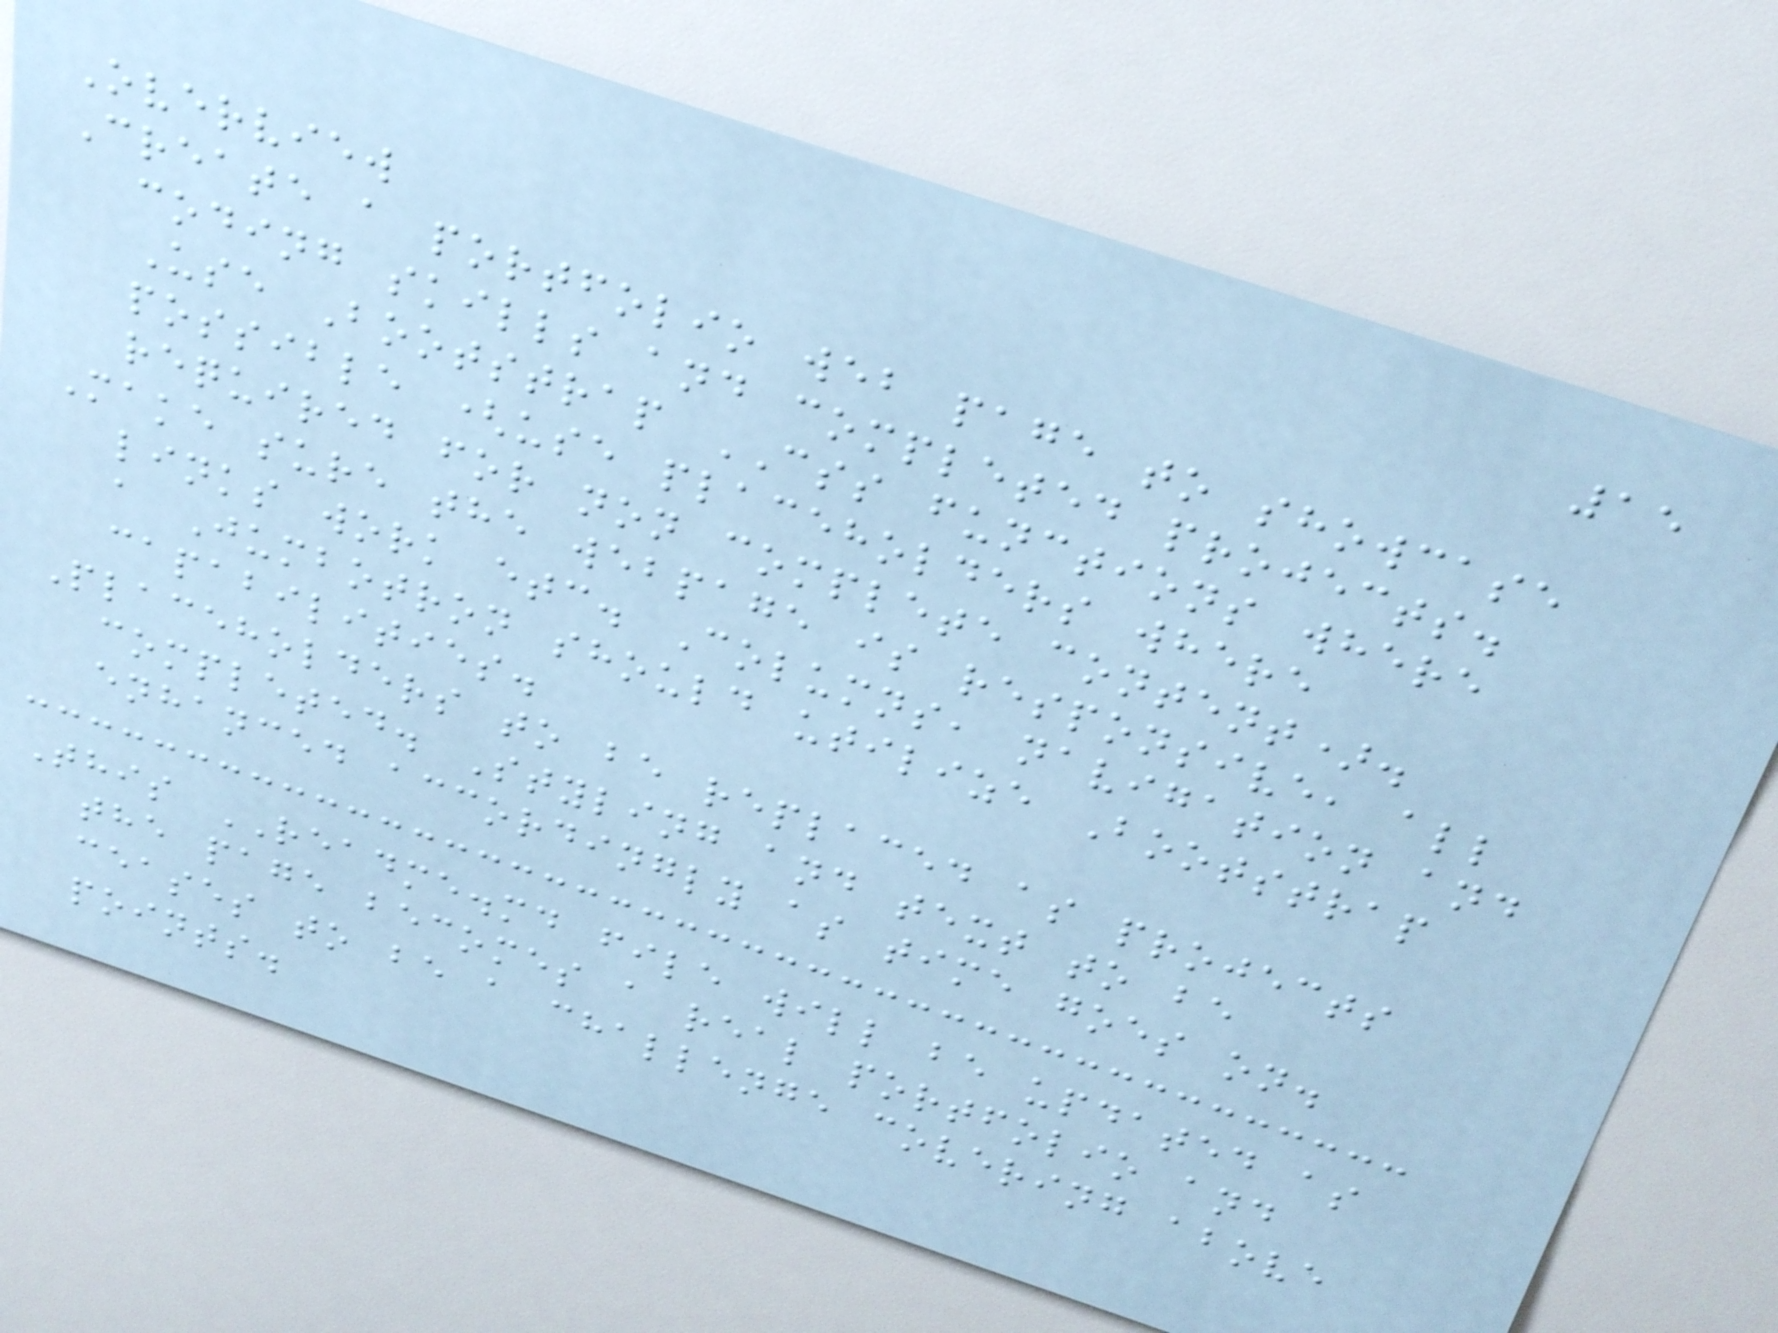15
Overview
Create a portfolio web page to showcase
coding skills and completed projects.
Use Bootstrap CSS functions where
possible (use placeholders where
required for non complete content).
Make sure the webpage is responsive, all
links work etc. Columns, navigation and
a Jumbotron should utilize Bootstrap
capabilities.
Placeholders to be replaced as projects
completed. Styling and text to be
enhanced accordingly as time goes on.
This README.md file will be updated as
the page becomes a real portfolio and
ceases to be a challenge covering above
points.
